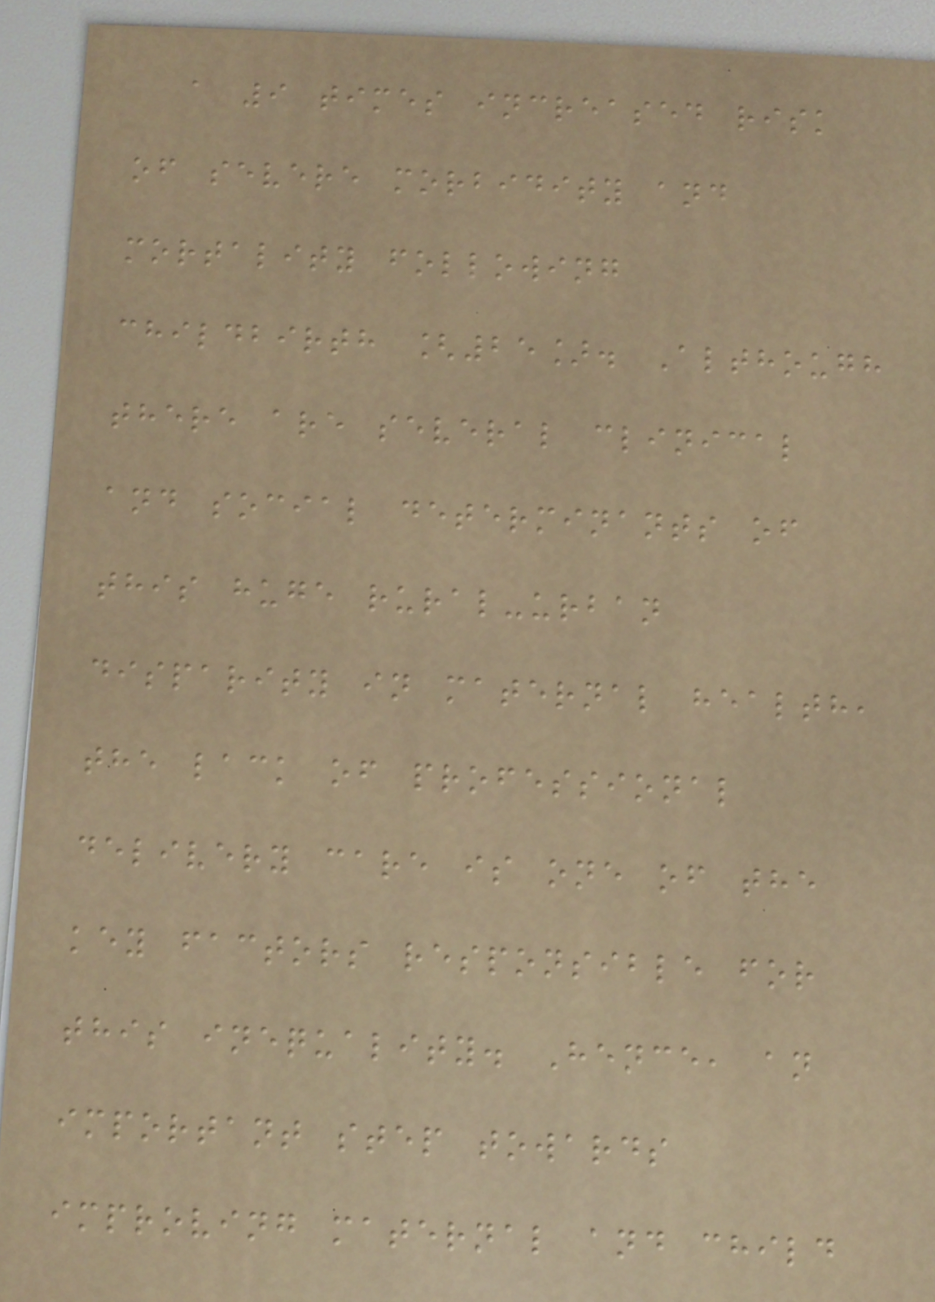a 9 times increased risk
of severe morbidity and
mortality following
childbirth [25]. Although
there are several clinical
and social determinants of
this huge rural-urban
disparity in maternal health,
the lack of professional
delivery care is one of the
key factors responsible for
this inequality. Hence, an
important step towards
improving maternal and child
